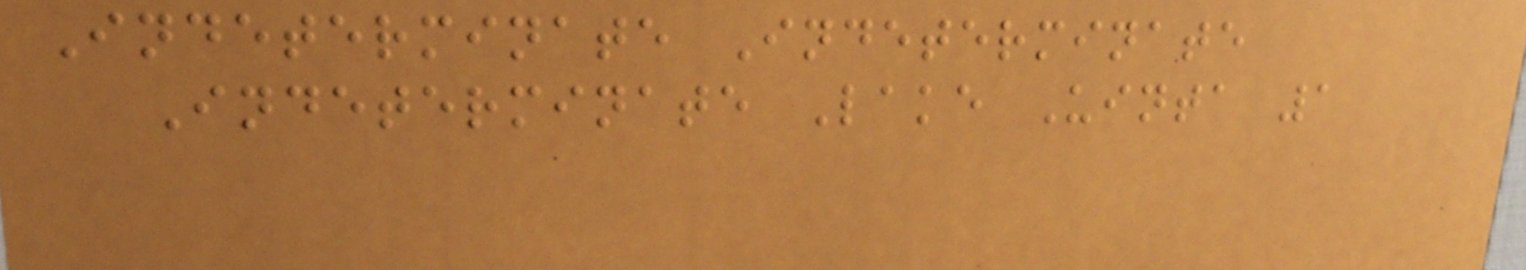Indeterminate Indeterminate
Indeterminate Lake Uinta 1
